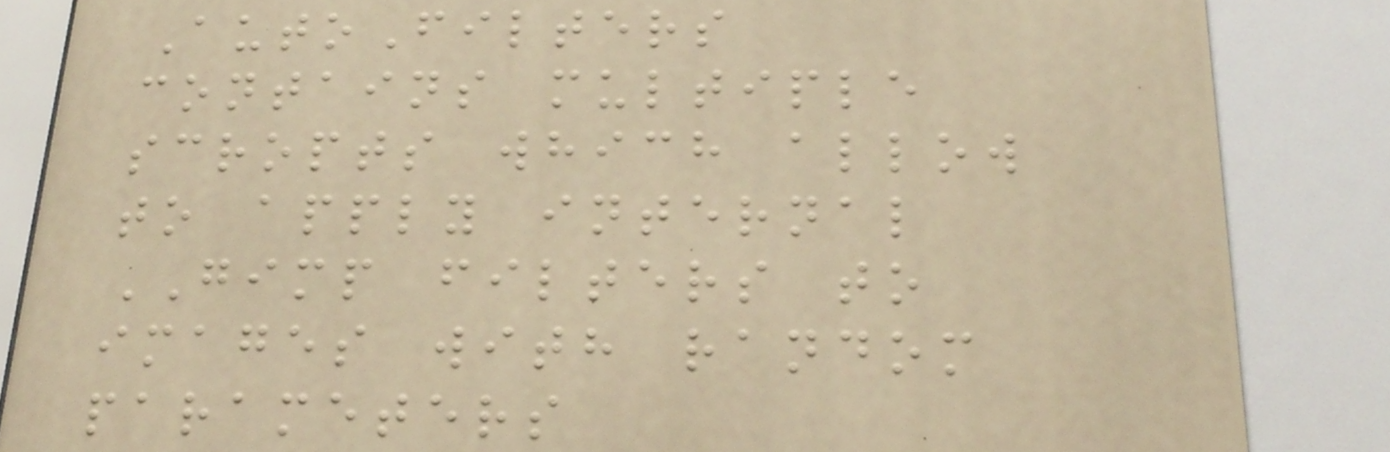AutoFilters
contains multiple
scropts which allow
to apply internal
GIMP filters to
images with random
parameters
